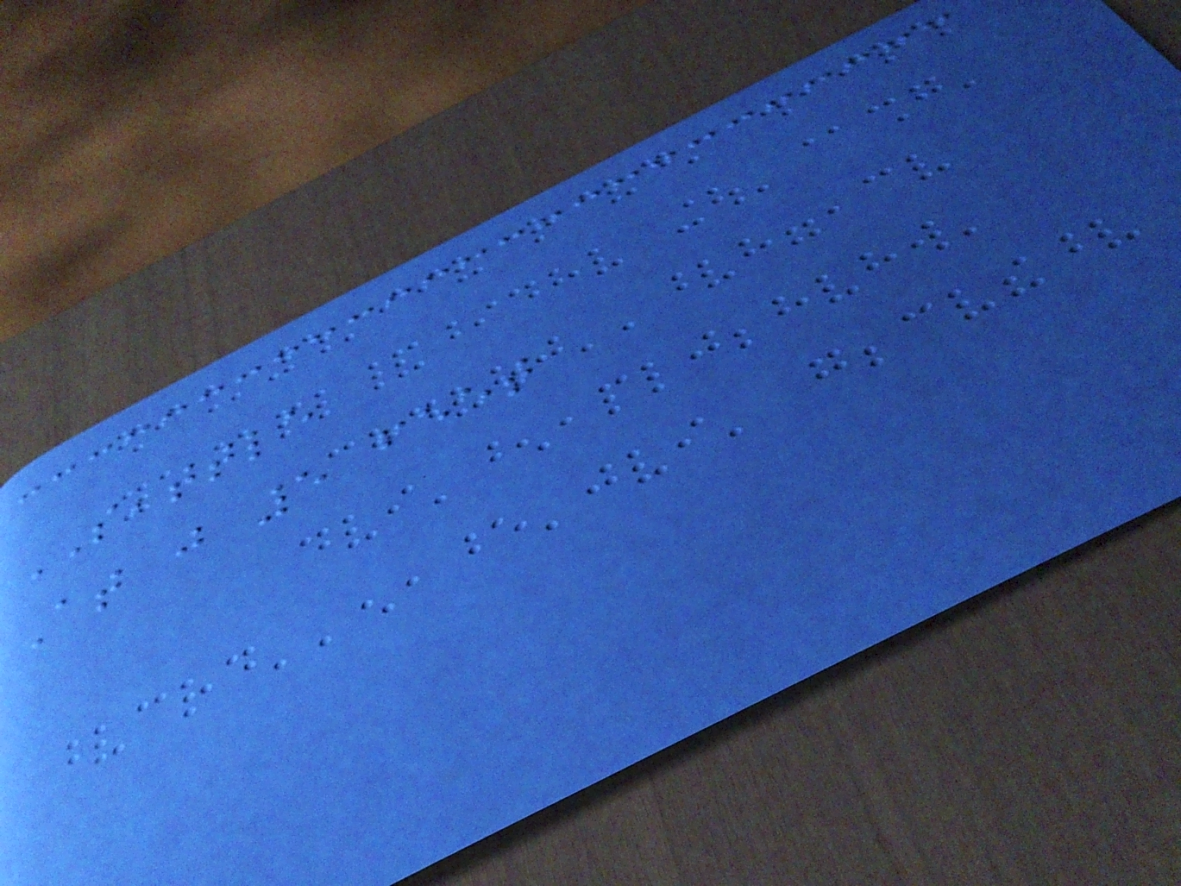SEATTLE
At just 5 feet
